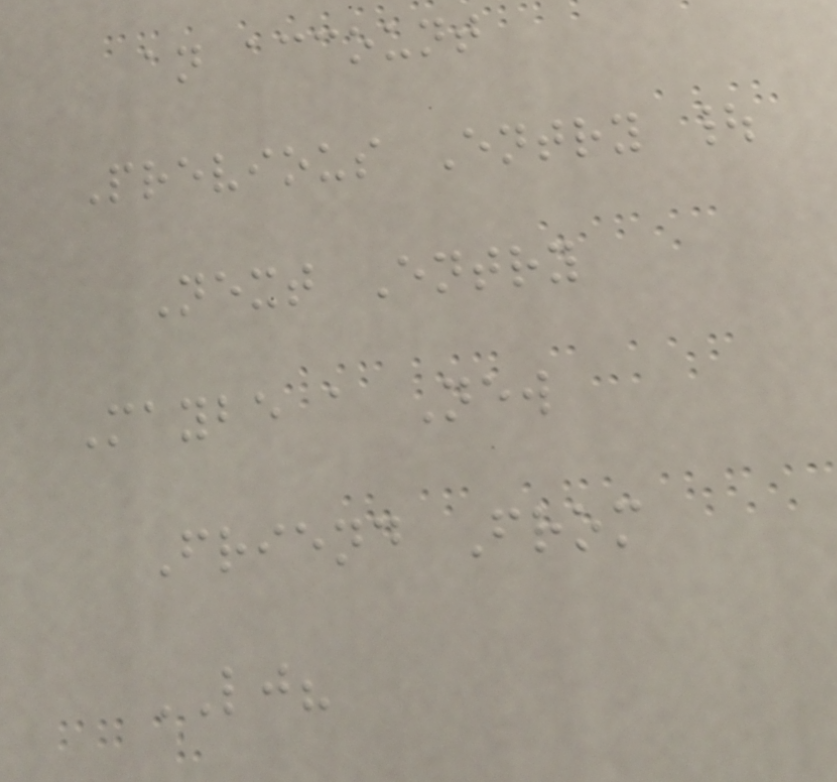an account
Previous Entry |
Next Entry
Maybe a New
Friend From
LJ?
